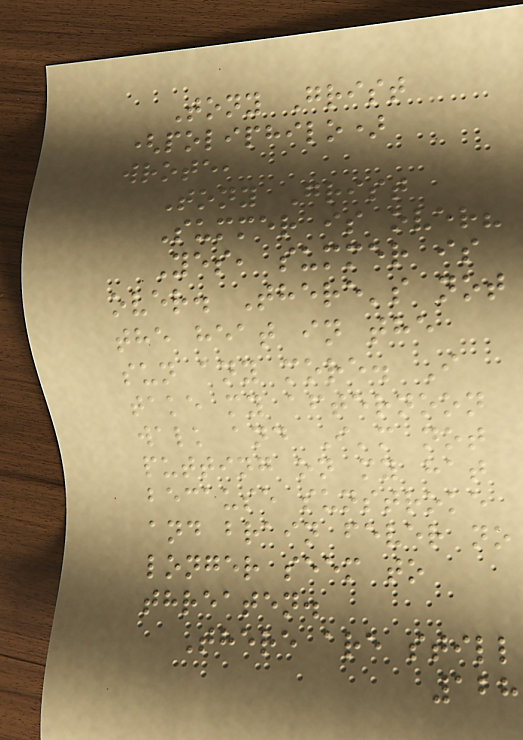Tony Grist
(poliphilo)
wrote,
Tony Grist
Summer is over?
Yes, summer is
over. There's not
the heat in the
sun any more. I
take my afternoon
walk and I'm not
putting on my hat
because sunstroke
and brain fever no
longer seem to
threaten.
There are still
128
